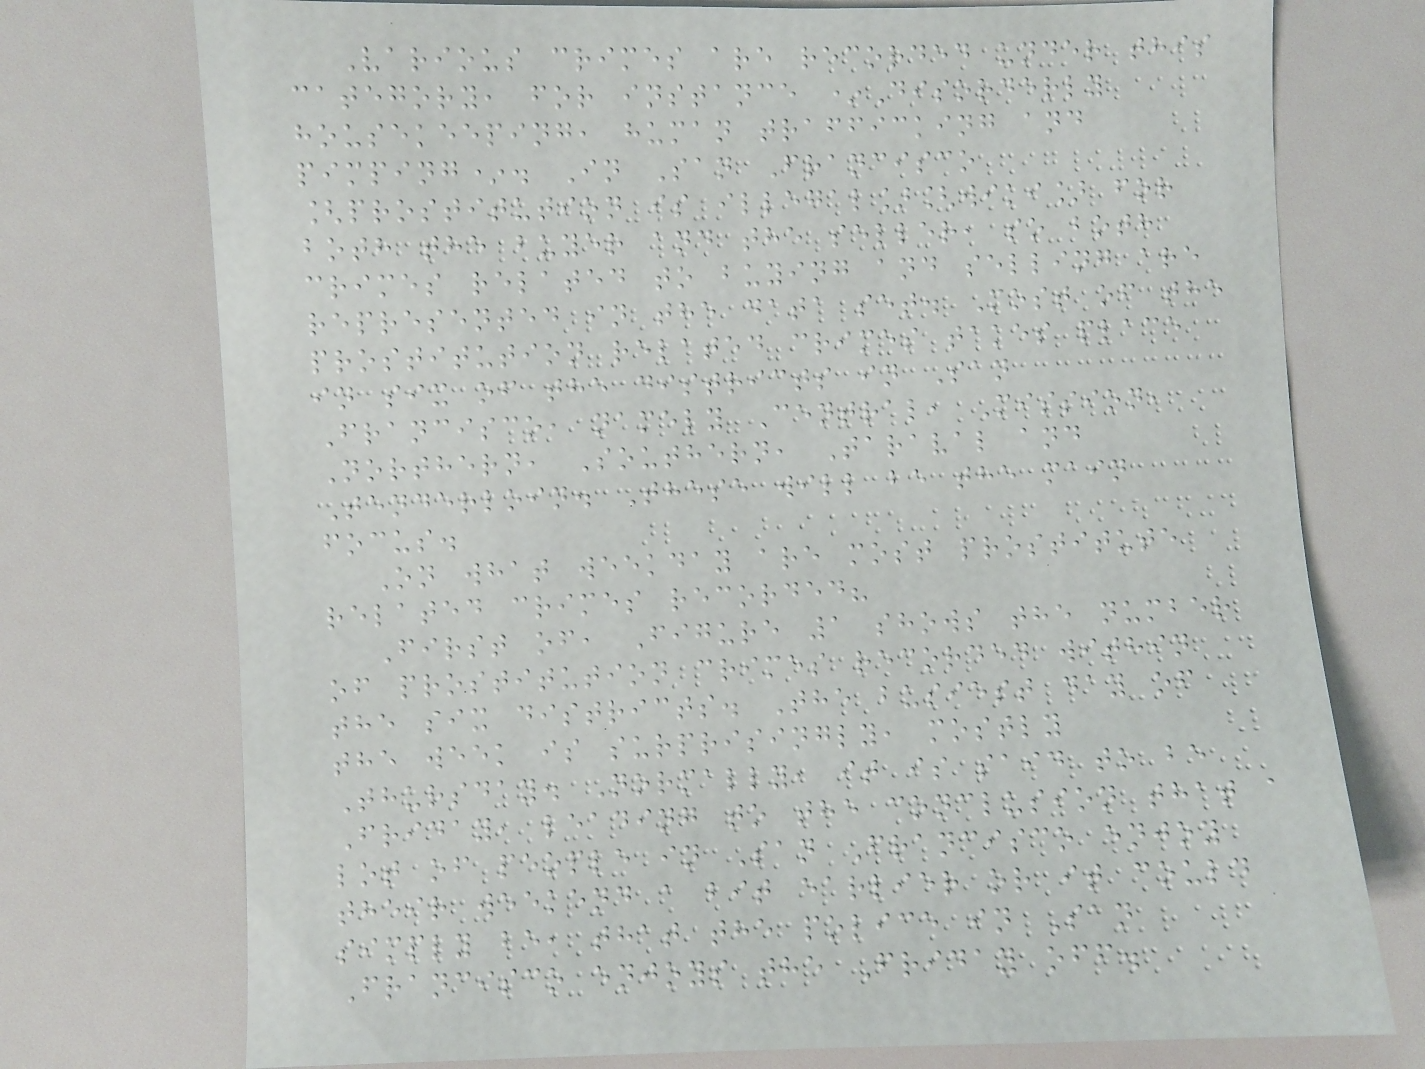Various crimes are recorded under this
category, for instance *Disorderly
housekeeping, human trafficking and
pimping*. In San Francisco
[prostitution is illegal][wiki] for
both the buyer and the seller, so both
crimes related to buying and selling are
represented in the data set. Most of the
prostitution related crimes takes place
in six of the districts in San
Francisco, namely Central, Mission,
Northern, Southern, Taraval and
Tenderloin. These will be the main
focus.
On what weekday are most prostitute
related crimes recorded?
First of, Figure 1 shows the number
of prostitution crimes recorded within
the six districts. The busiest day of
the week is surprisingly, mostly
Thursday. Normally, it is said to be
Friday, leading to the conclusion that a
lot of people in San Francisco enjoy
their weekend a bit earlier or it could
simply be, that the police in San
Francisco enjoys the Friday off.
